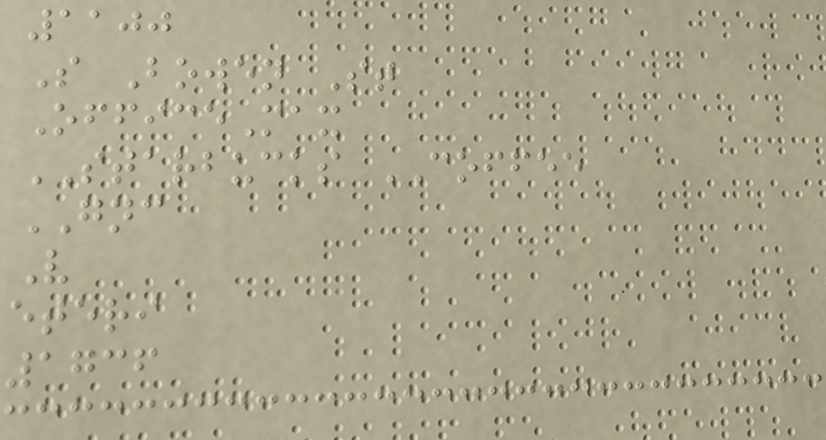1100
S Bowen St
OfficeMax
STARBUCKS COFFEE
GNC
V
eteri
1736
